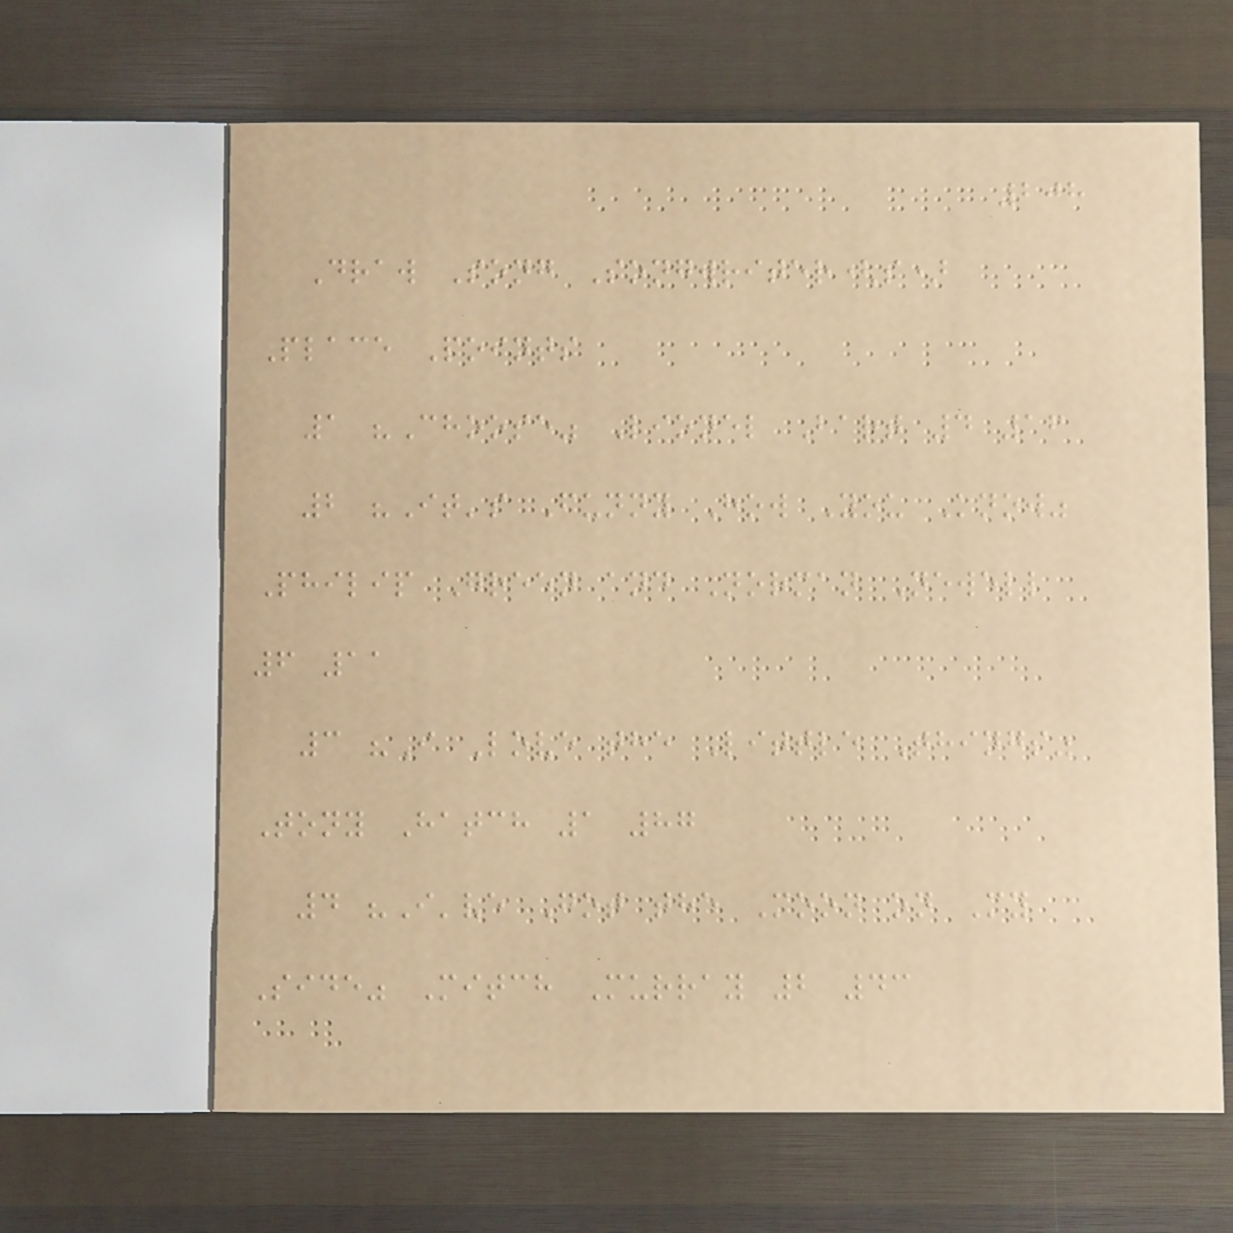208
Draw Song Songwriter(s)
Place Points
1 "Choose" Lionel Bart 4 16
2 "It's Funny How You Know"
Philip Green and Norman Newell
6 11
3 "I Love the Little Things"
Tony Hatch 1 87
4 "I've Got the Moon on My
Side" Mitch Murray 2 43
